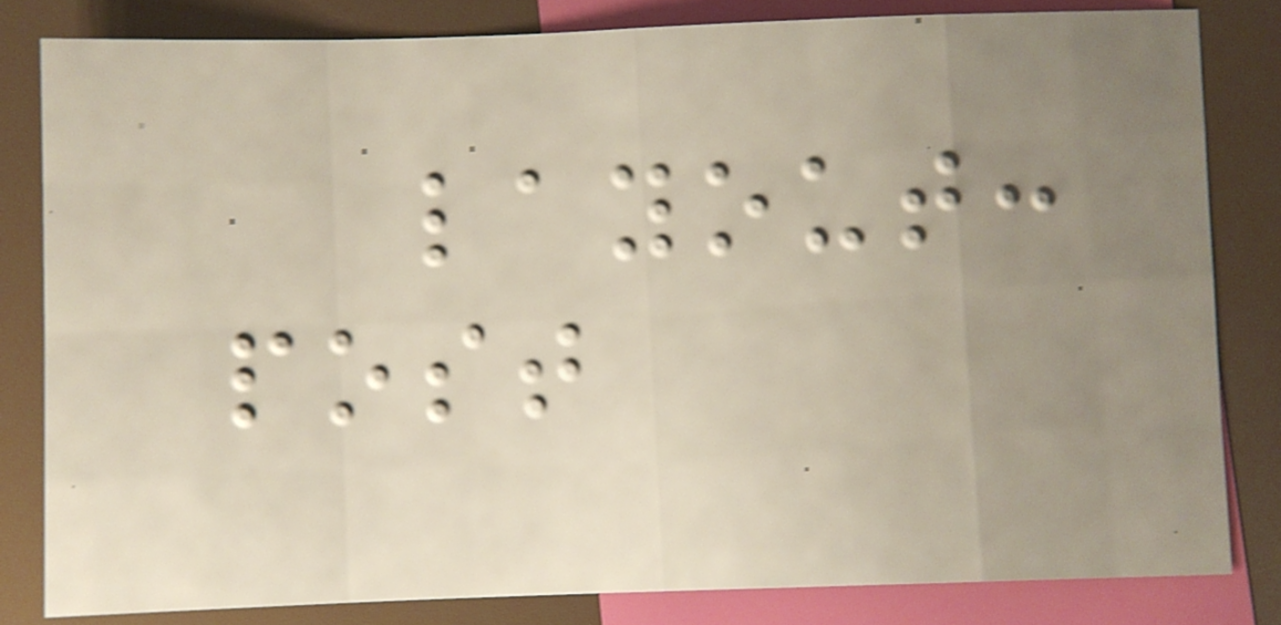layout:
post
